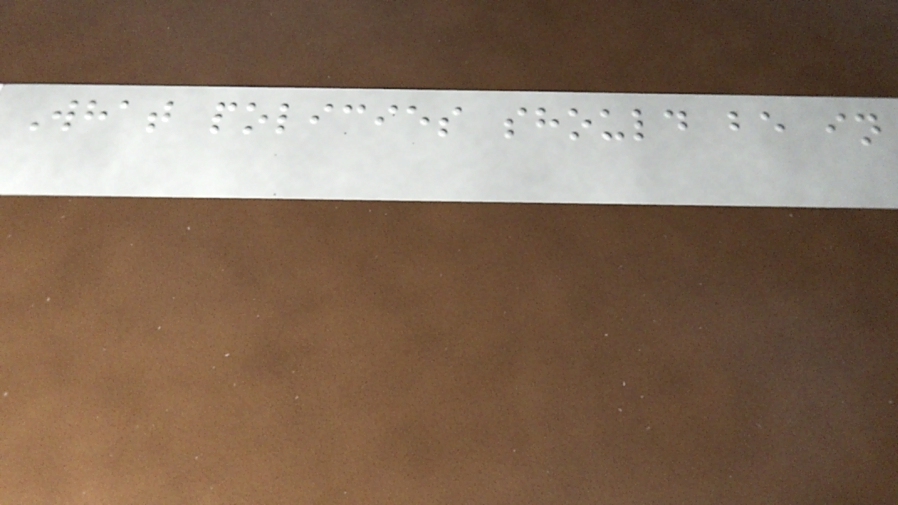What policies should be in
